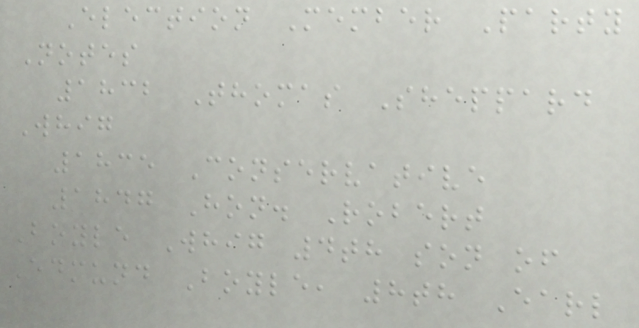Election Member Party
Notes
1832 Thomas Sheppard
Whig
1835 Conservative
1847 Hon. Robert
Boyle Whig 4th son of
Edmund Boyle, 8th Earl
